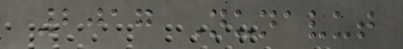2017 Nunavut
